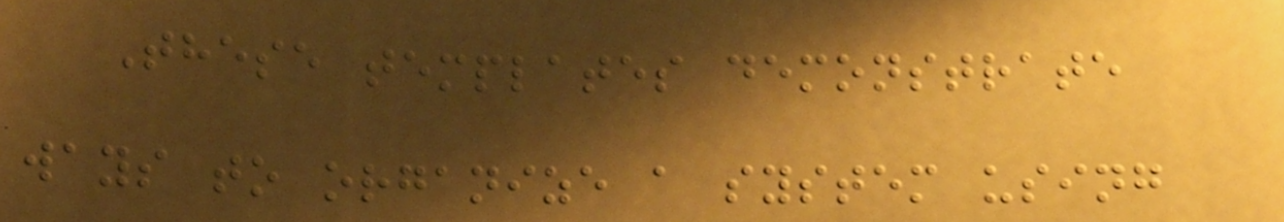These templates demonstrate
ways to organize a system using
